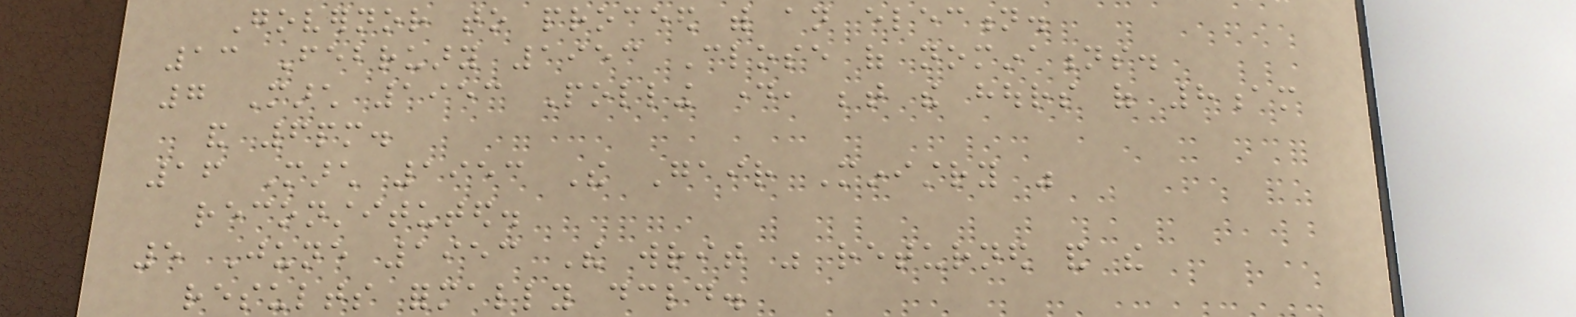Governor to proceed with an election.
13 February 1953 Close of nominations.
7 March 1953 Polling day, between the hours of 8am
and 6pm.
16 March 1953 The Gair Ministry was
reconstituted.
5 June 1953 The writ was returned and the
results formally declared.
